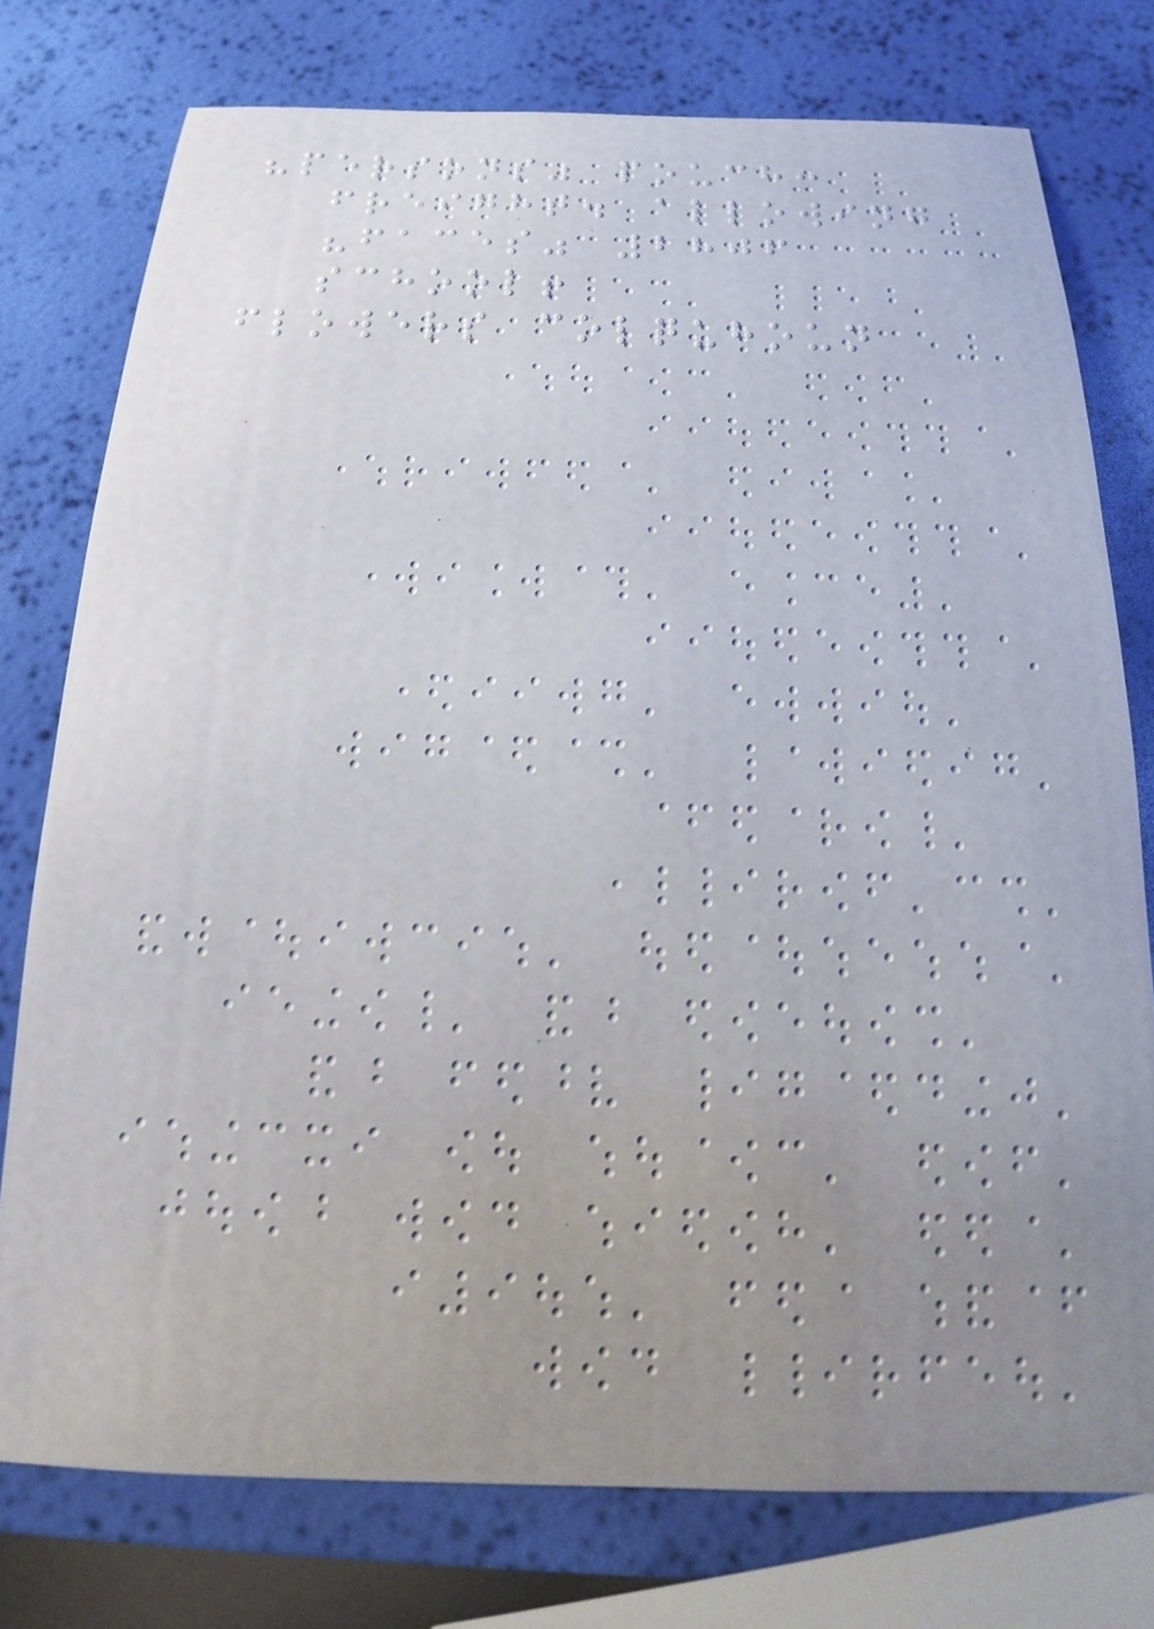"persons" pouch:
freight. allowing
"faces" 2806
school!
flowers colquhoun
